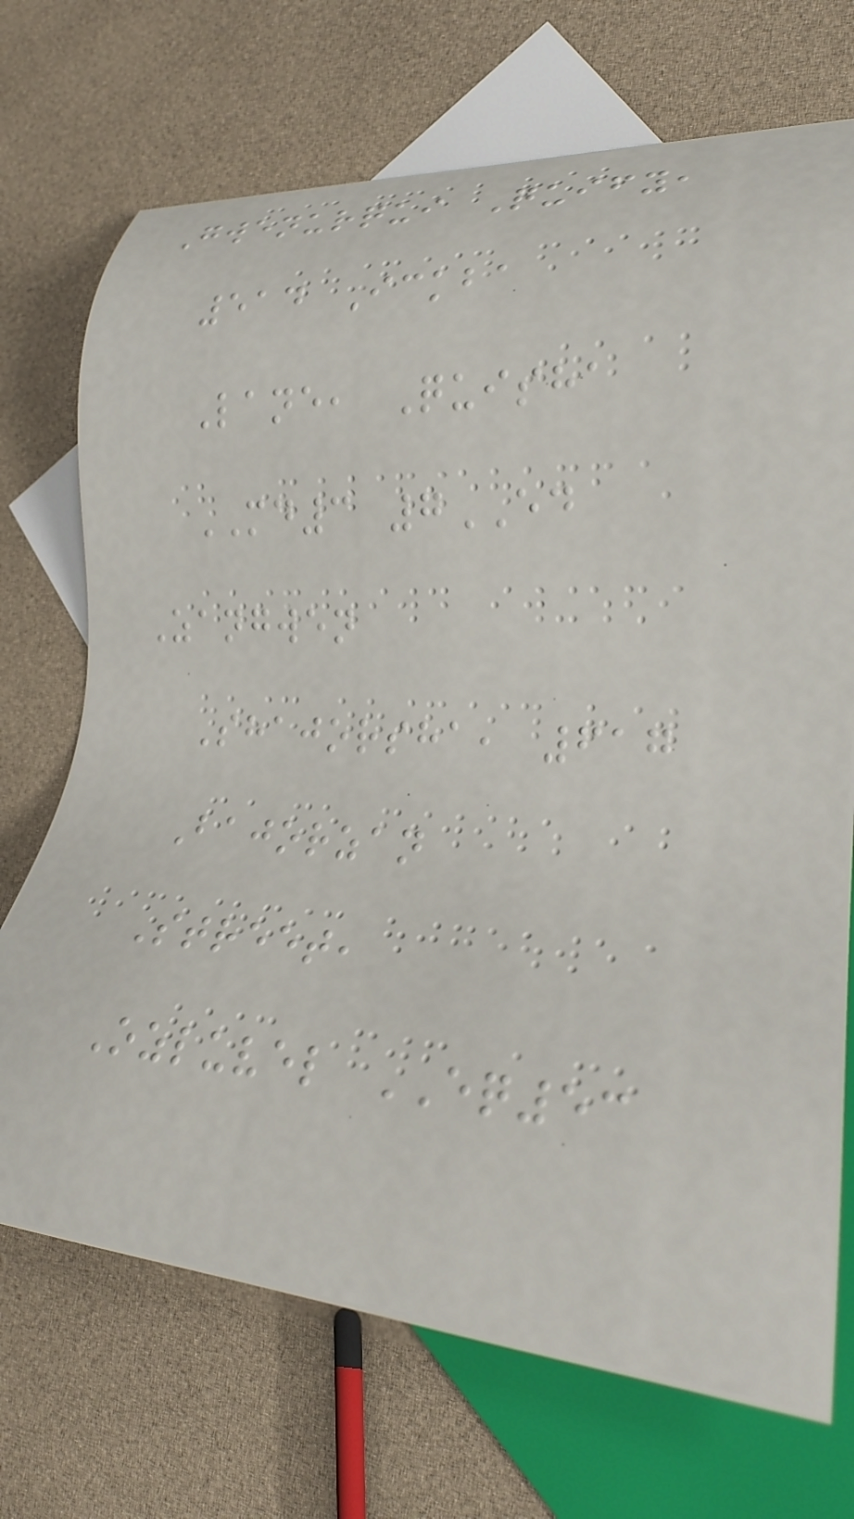Gwenurqui Quify,
514 Ickba
Lane, Quisha
MD3 7ED
Zangwen
Shajorsha, 617
Bajorzan
Street,
Ozluvel EQ53
